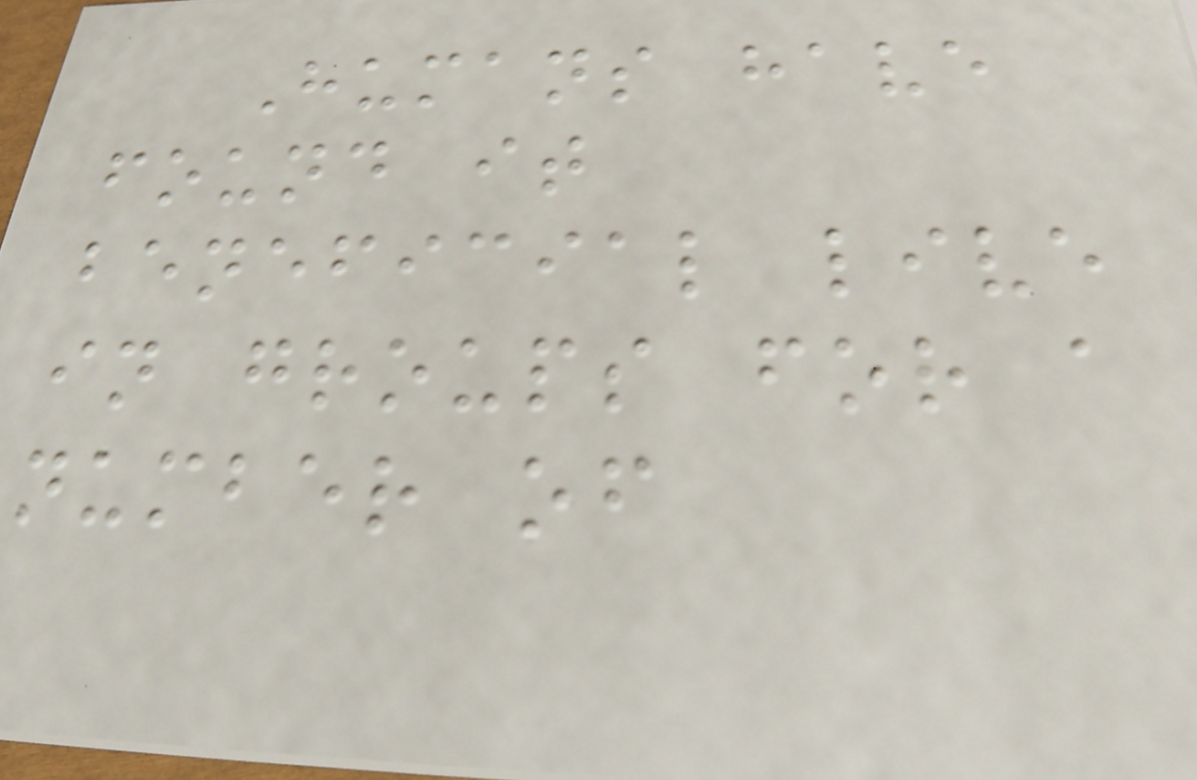Humans have
found it
beneficial live
in groups for a
number of
